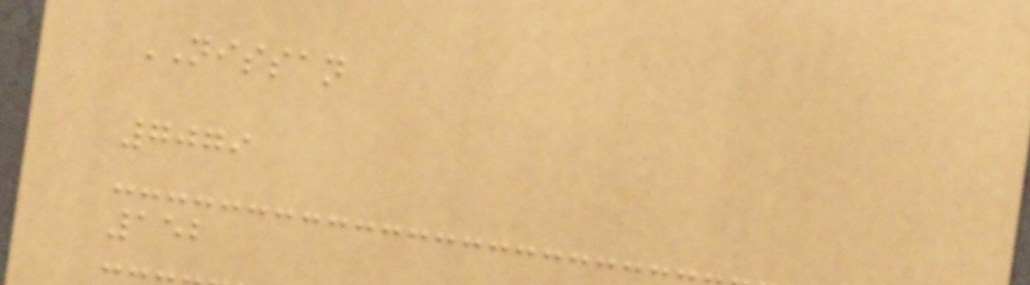NISSAN
7079
152
